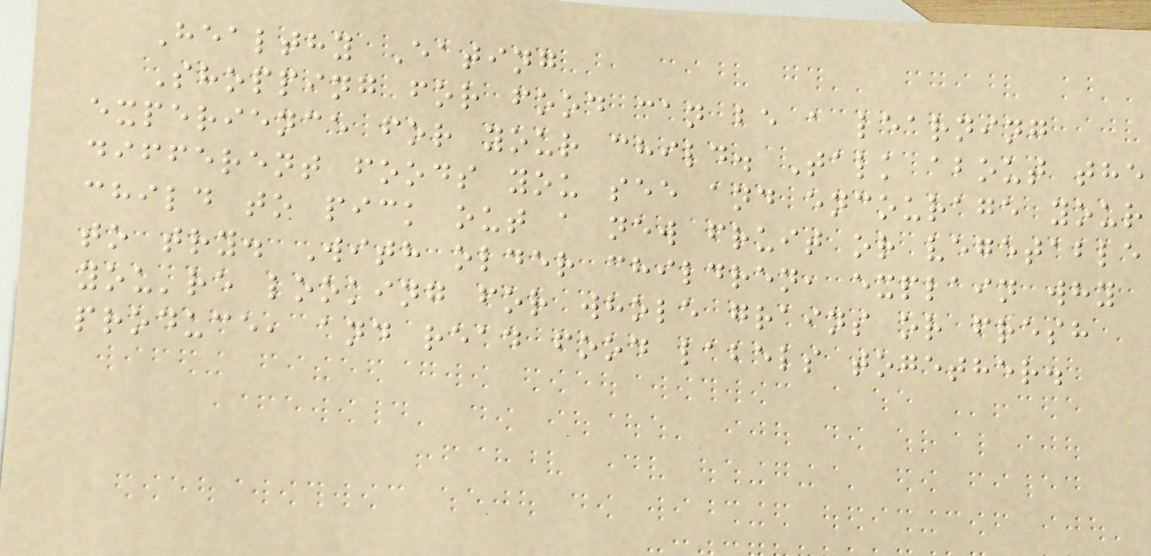Healthy Eating
Shopping for food can be a learning
experience for your child. Talk about the
different foods you see and encourage your
child to pick out a new fruit or vegetable
to try. With older children, explain why
you're looking for whole grains or fresh
produce, and read food labels together.
